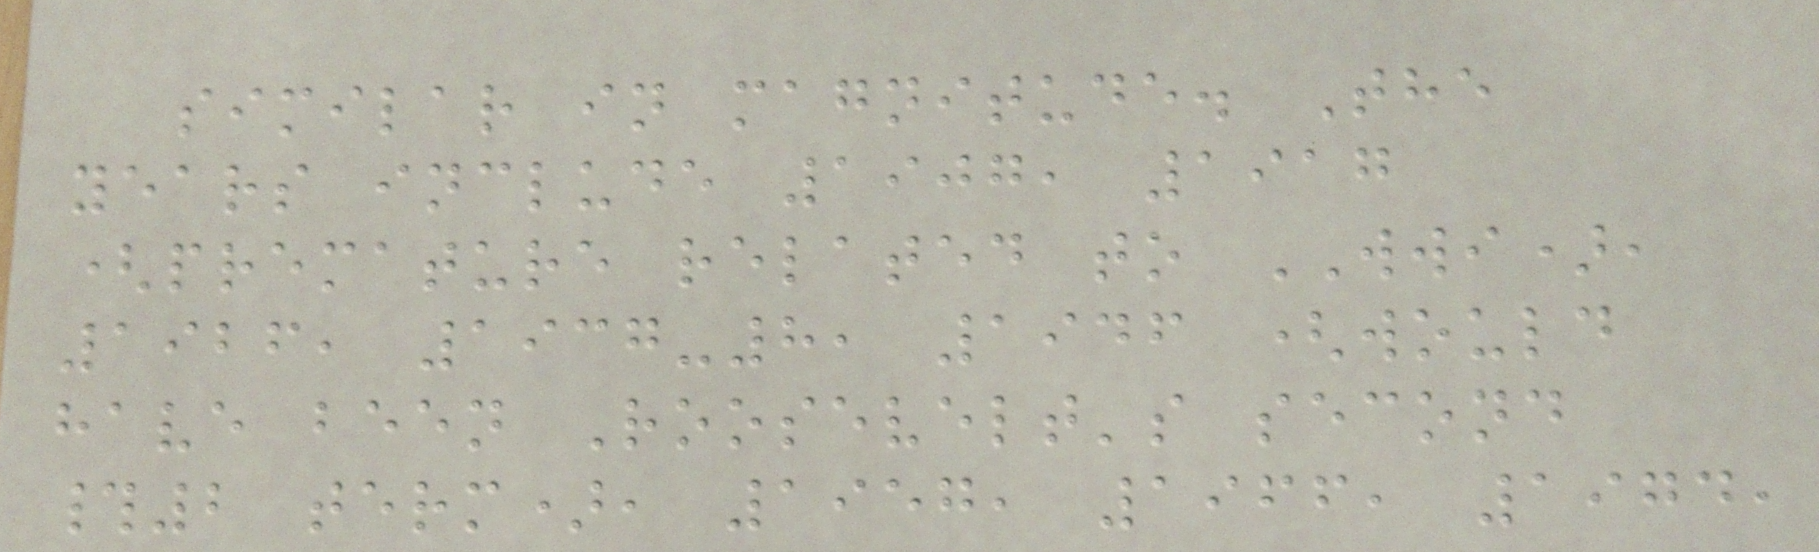similar in magnitude. The
years include 1907, 1917
(premature related to WWI),
1926, 1937-8, 1946 (would
have been Roosevelt's second
#2 term), 1957, 1966, 1974,
